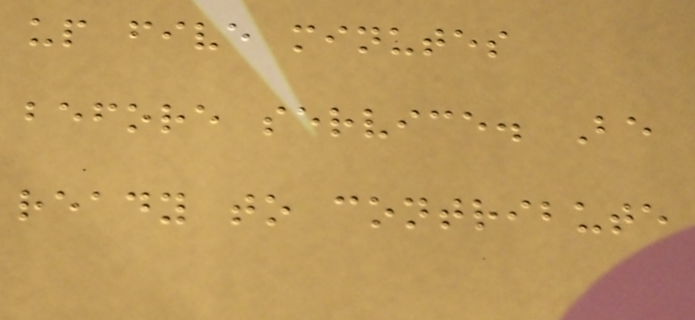up five minutes
before service. Be
ready to contribute
